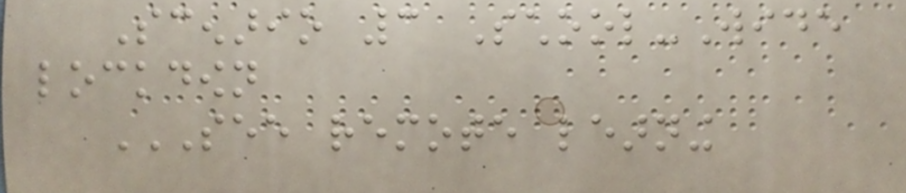Scenario 3 School-Wide
lockdown
SEE REMOTE LEARNING
